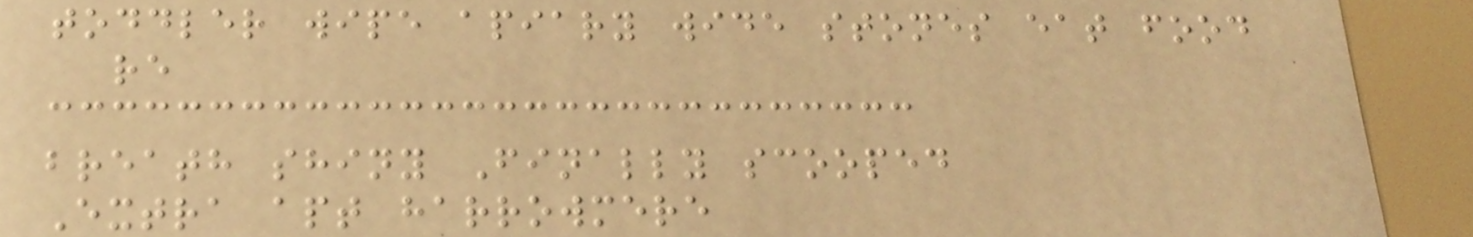toddler wipe apiary wide stones eat food
re
breath shiny Finally scooped
Extra apt harrowmere
